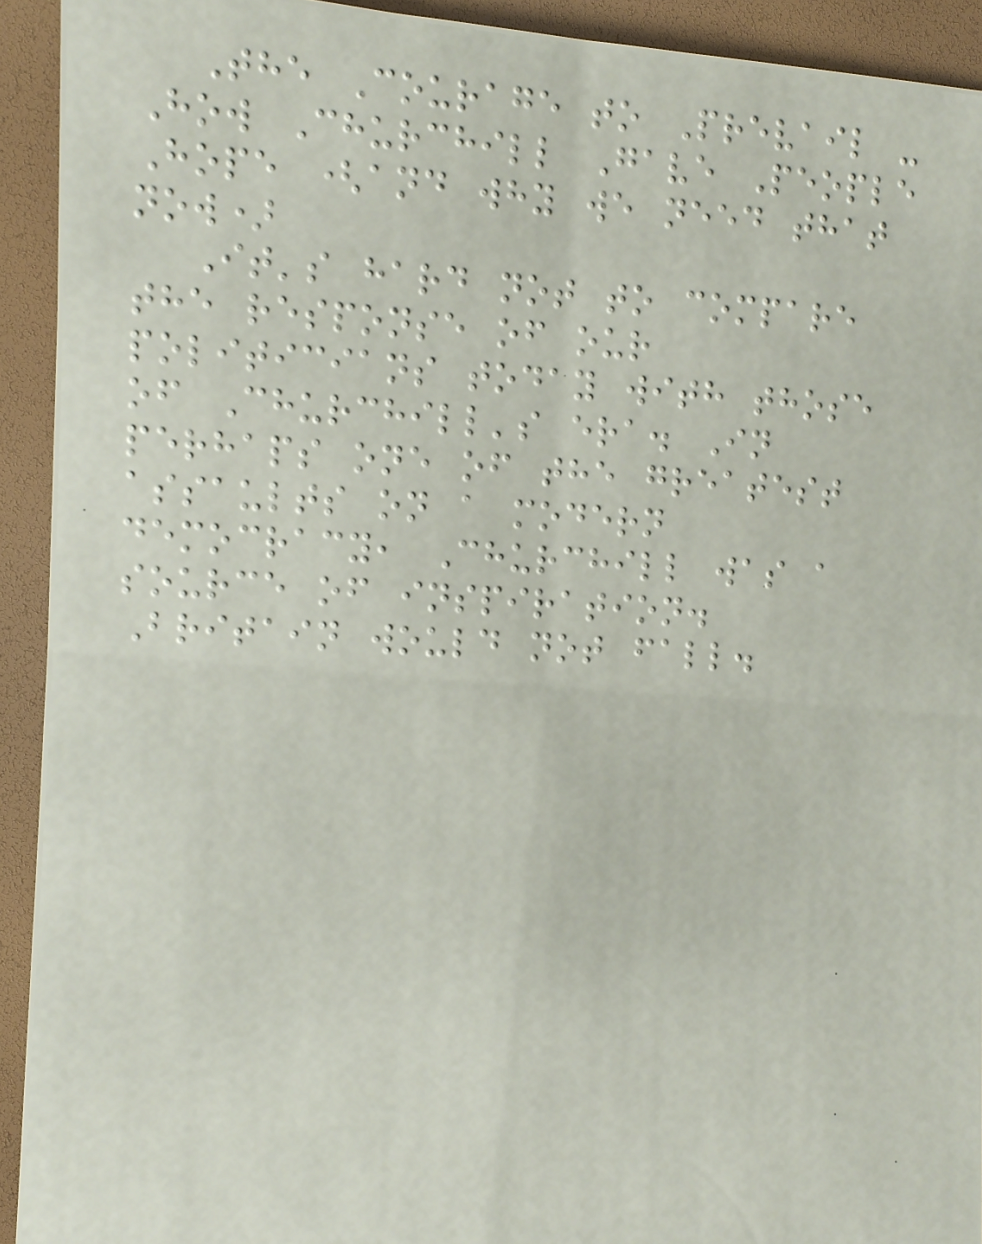The Courage to Prevail -
How Churchill Gave People
Hope (and why we need that
now)
It's hard not to compare
the response of our
politicians today with those
of Churchill's era. In
perhaps one of the greatest
assaults on a modern
democracy, Churchill was a
source of inspiration.
Britain would not fall.
